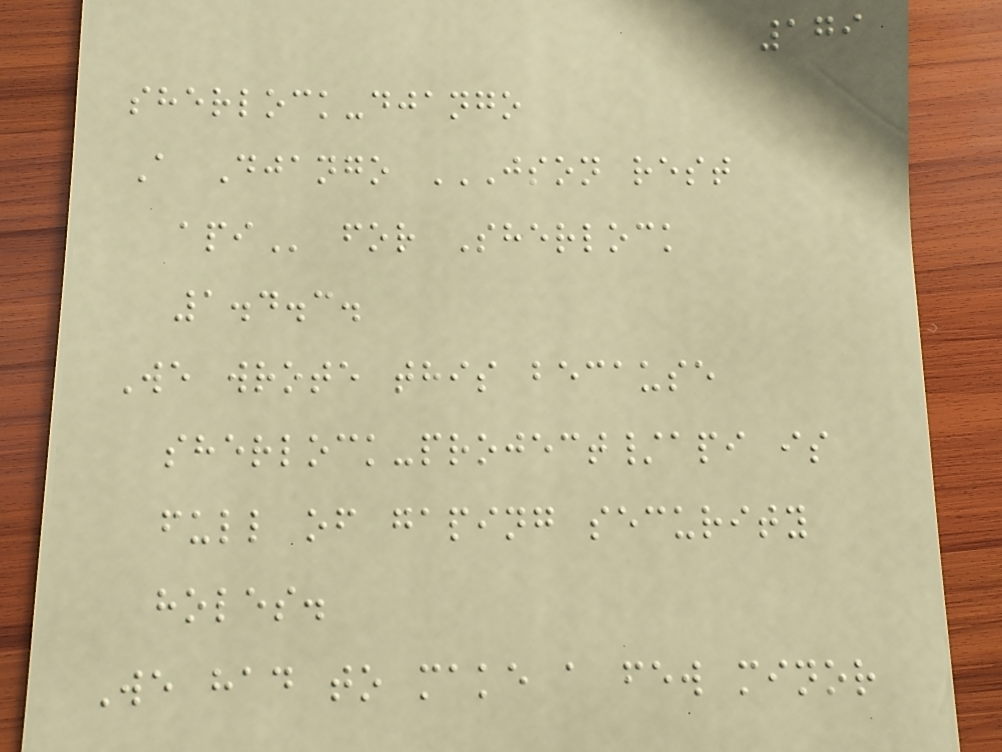179
sherlock-django
A Django JSON REST
API for Sherlock
1.4.3.
We wrote this because
sherlock-project/api is
full of gaping security
holes.
We had to make a few minor
